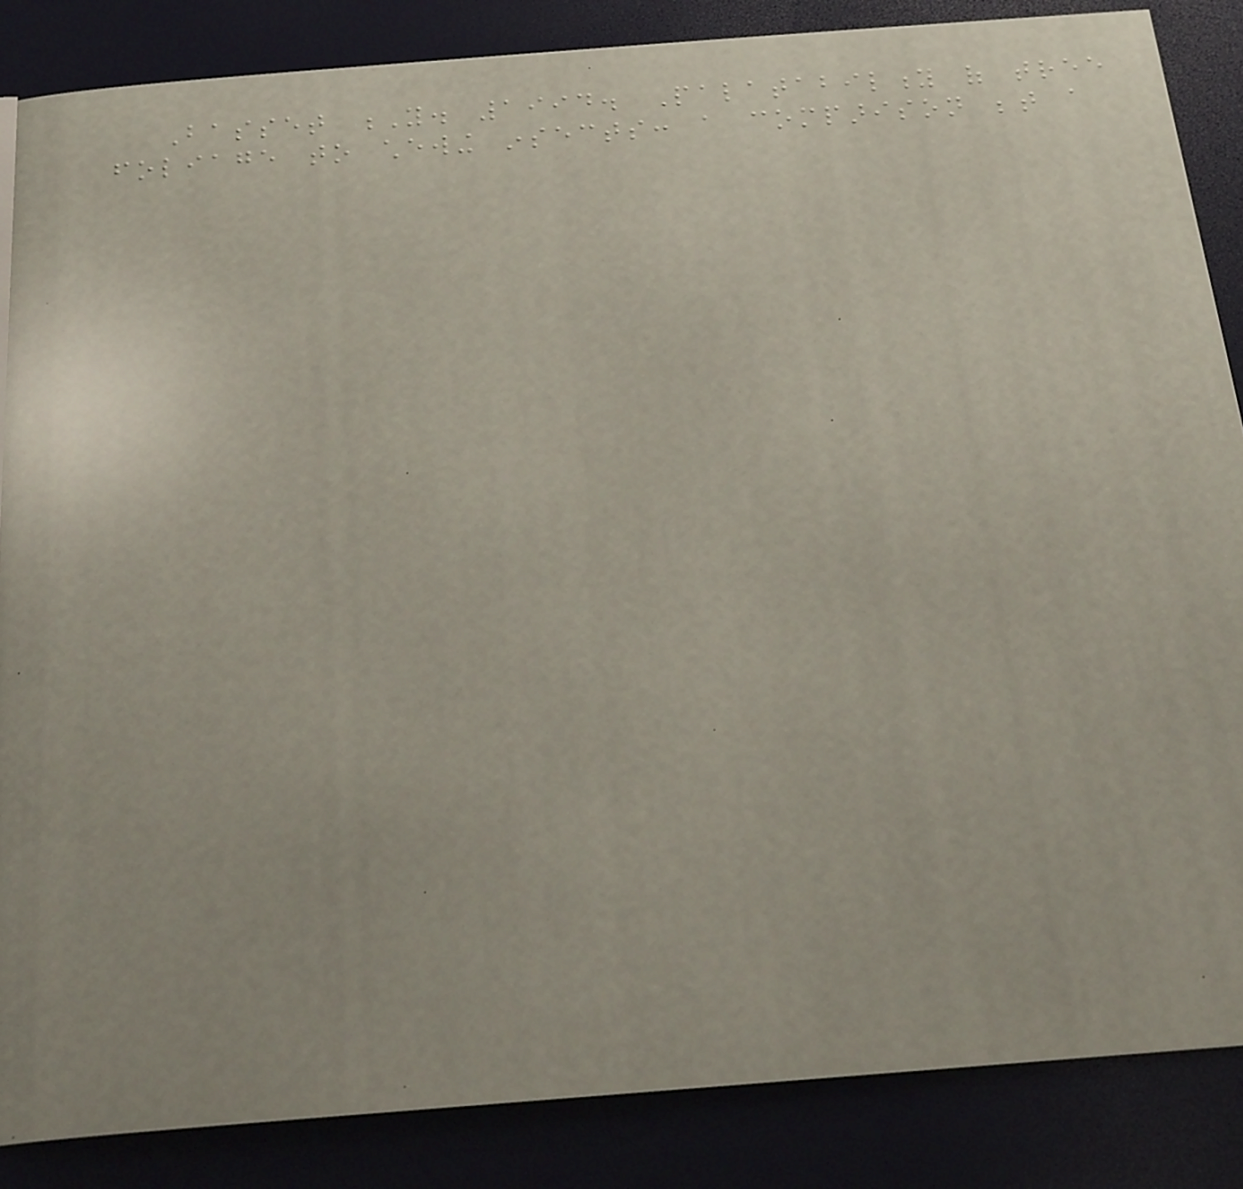Basset Y. 1994. Palatability of tree
foliage to chewing insects: a comparison between a
